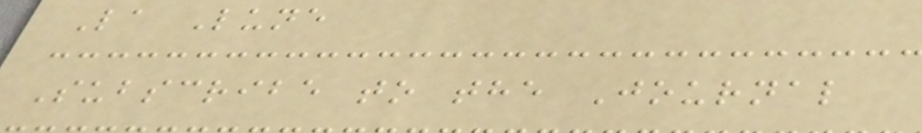La Lune
Subscribe to the Journal
